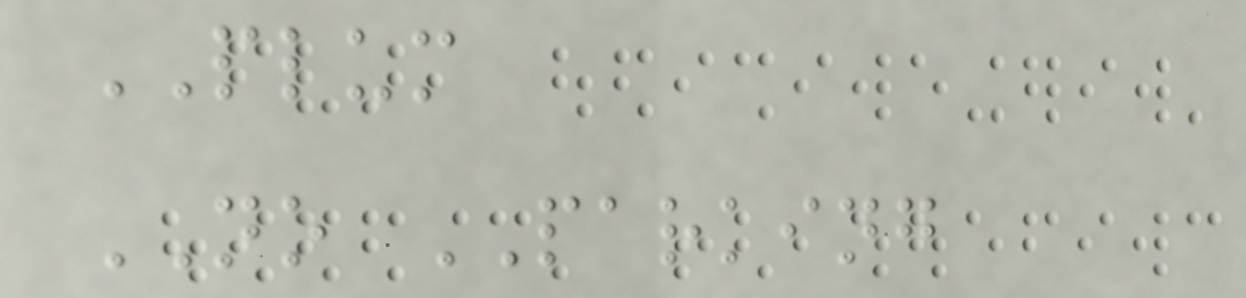PLUM
NO PARKING
